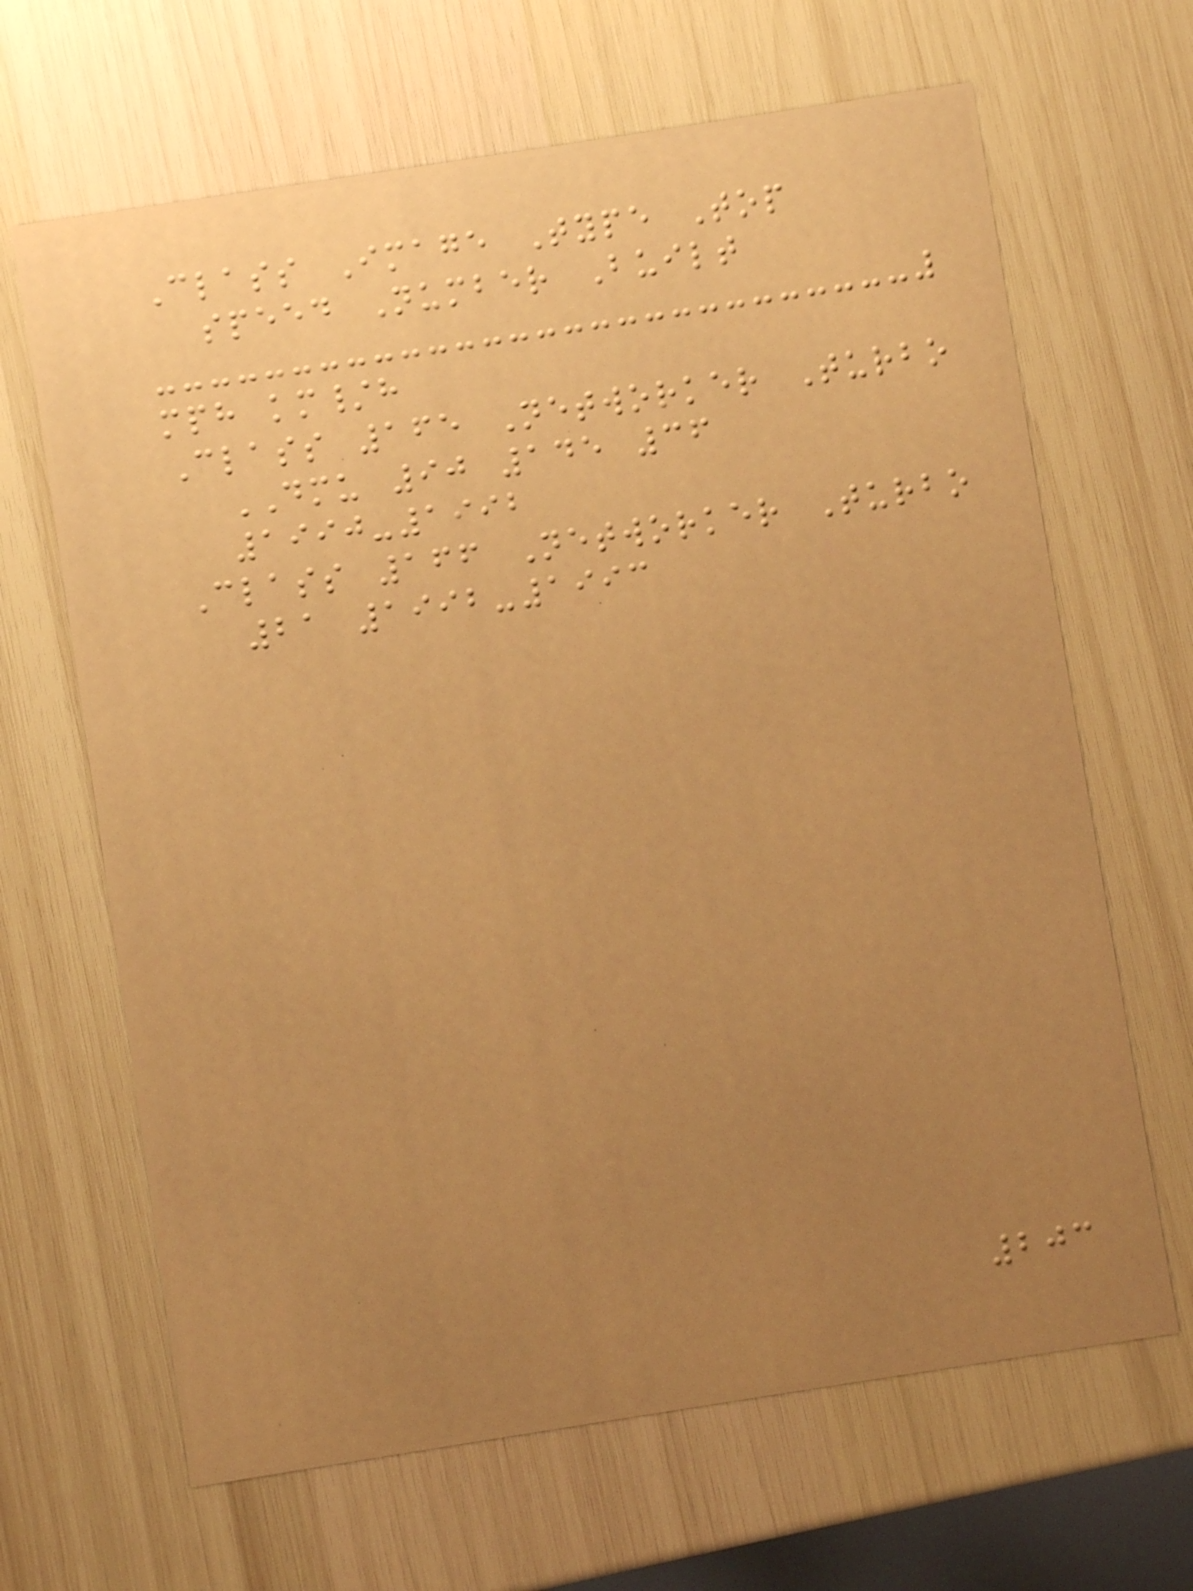Class Image Type Top
speed Number Built
mph km/h
Class 165 Networker Turbo
DMU 90 145 36
1990-1992
Class 166 Networker Turbo
21 1992-1993
203
